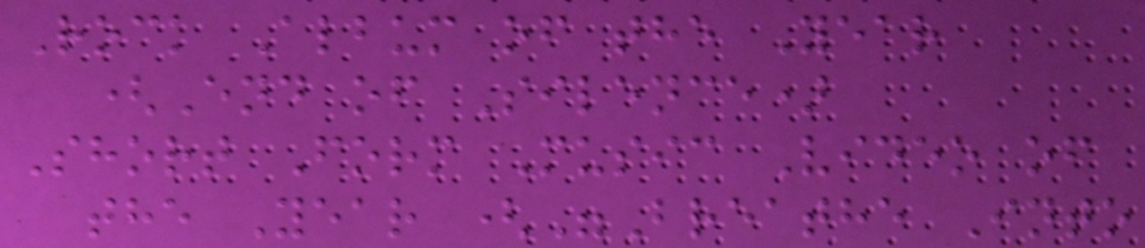Rock Album of the Year
(End of Silence)
Short Form Music Video of
the Year ("Breathe Into
